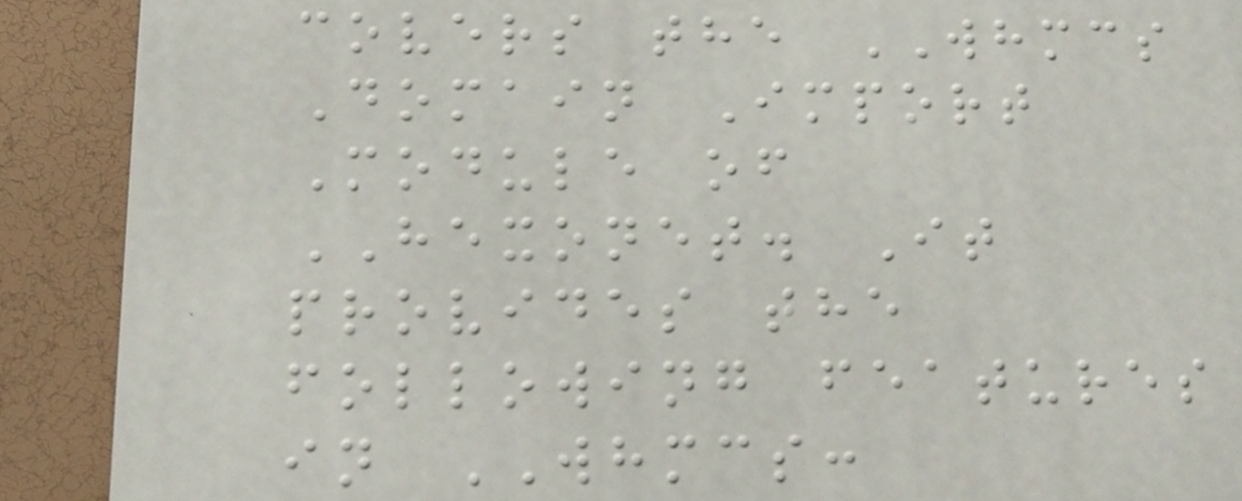covers the WHMCS
Domain Import
Module of
HEXONET. It
provides the
following features
in WHMCS:
